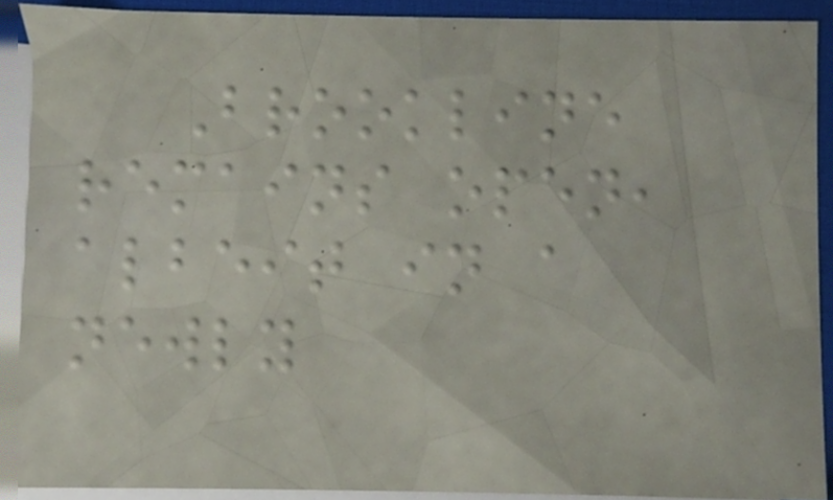Brookline
remains open,
albeit in a
newly
